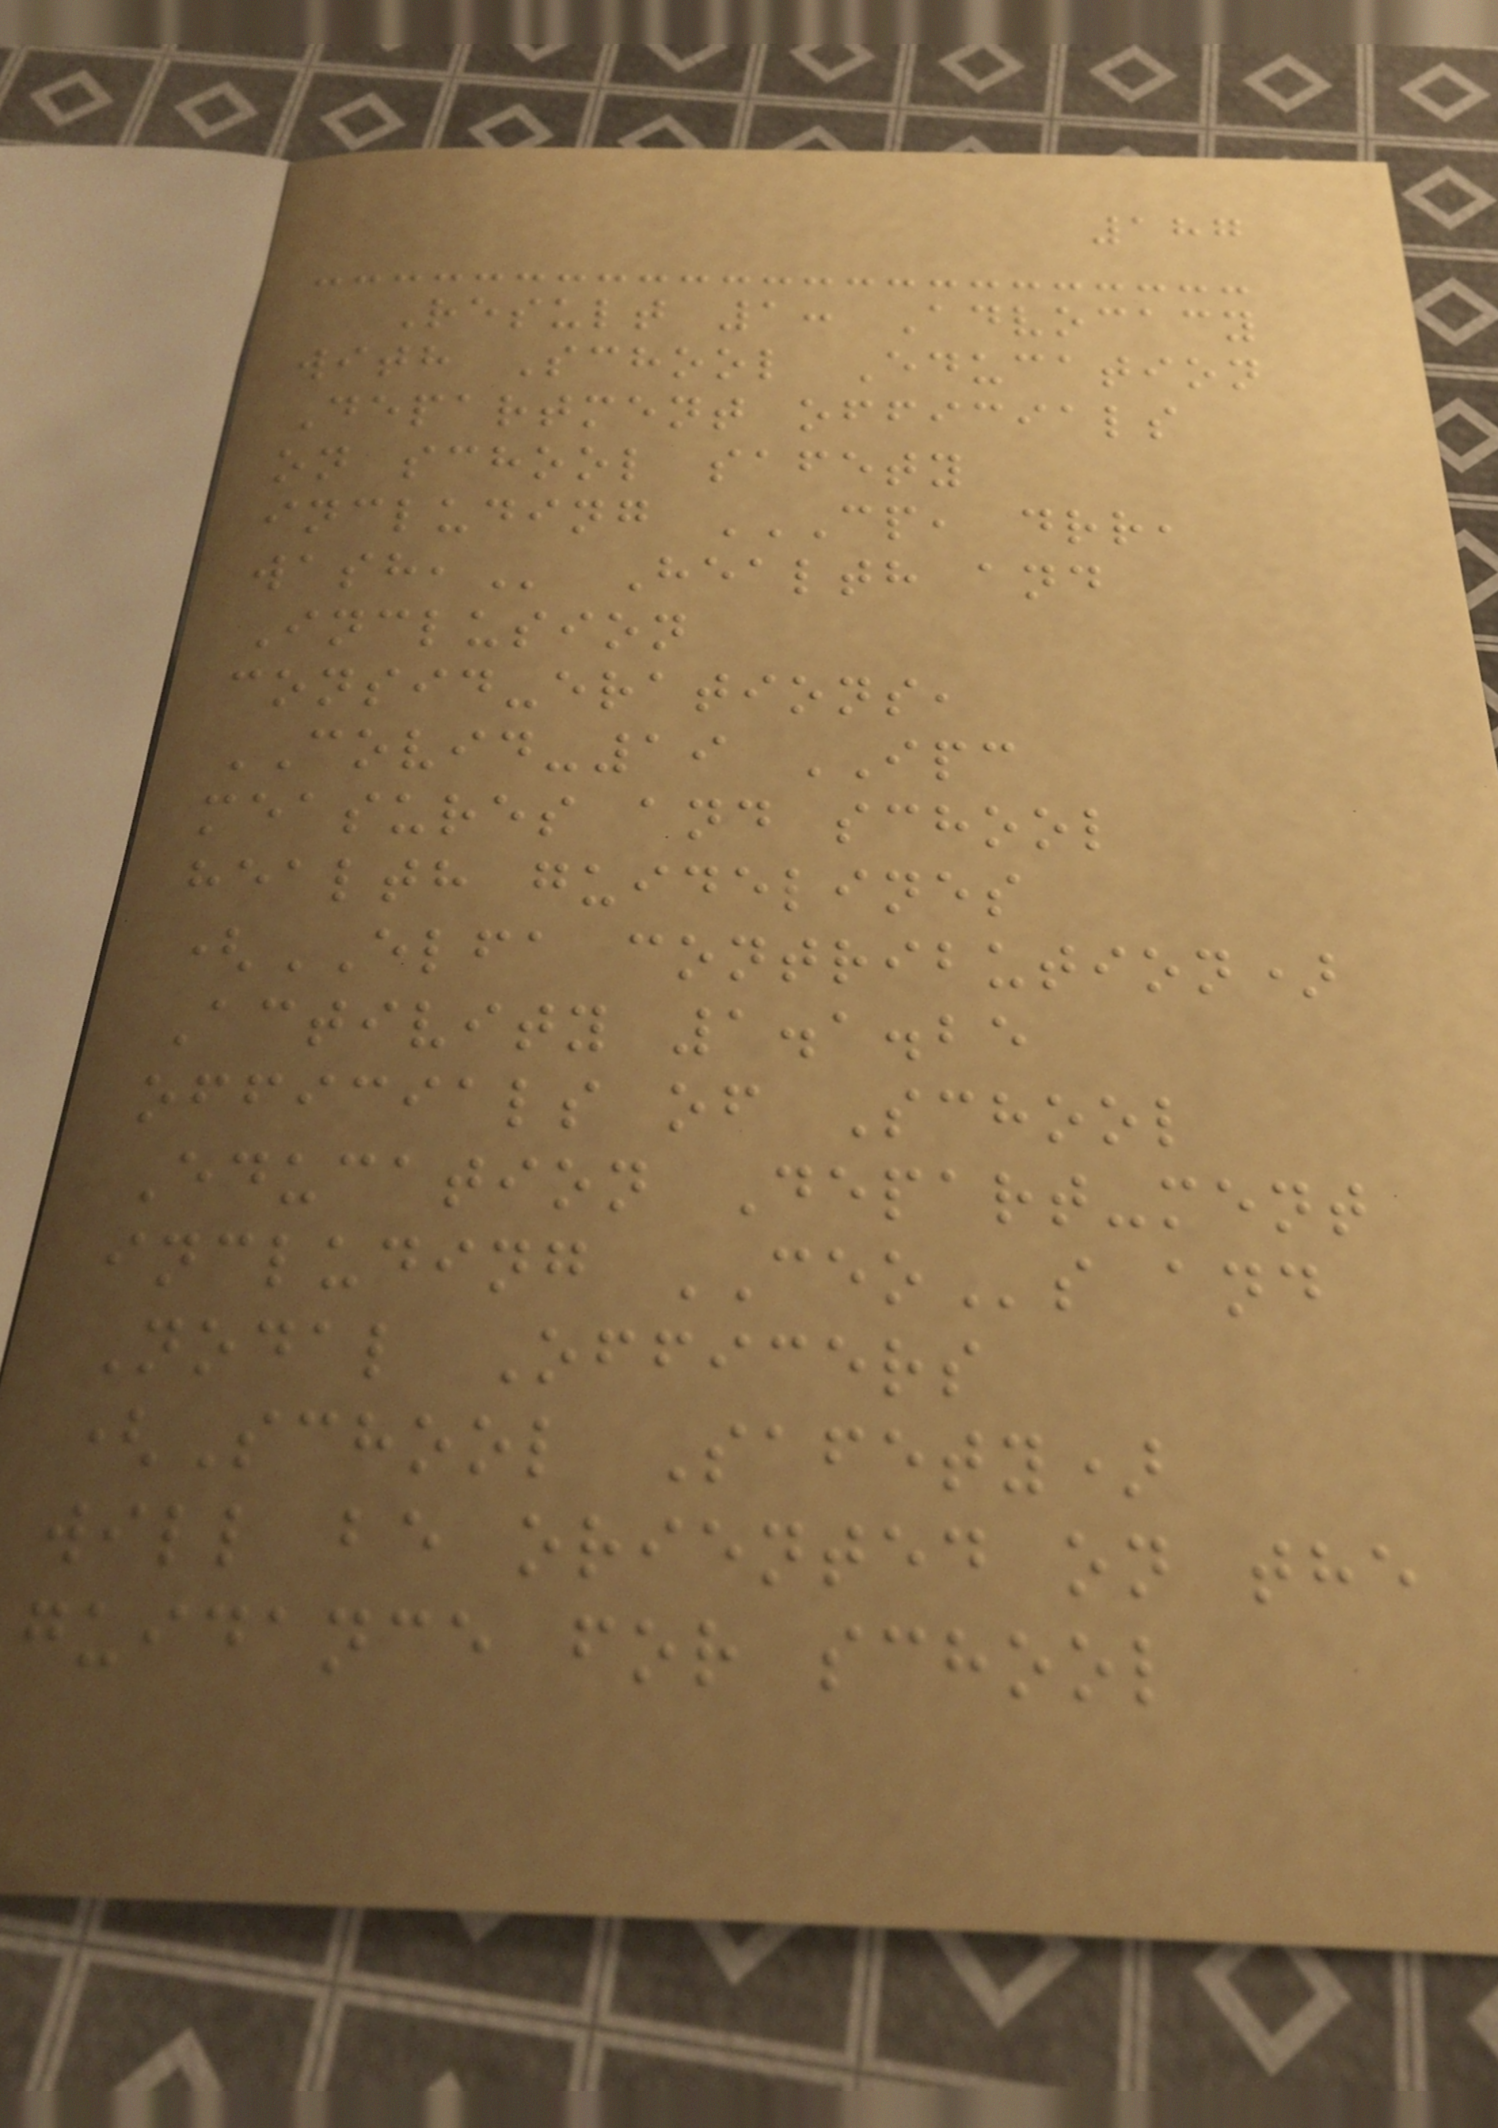187
Result 1: Advocacy
with School Education
Department officials
on school safety
including CP, DRR,
WASH, Health and
Inclusion
consid-erations,
COVID-19 IPC
measures and school
health guidelines
(ELFA contribution)
Activity 1.1.25
officials of School
Education Depart-ment
including CEOs and
Nodal Officers
(School Safety)
will be oriented on the
guidance for school
